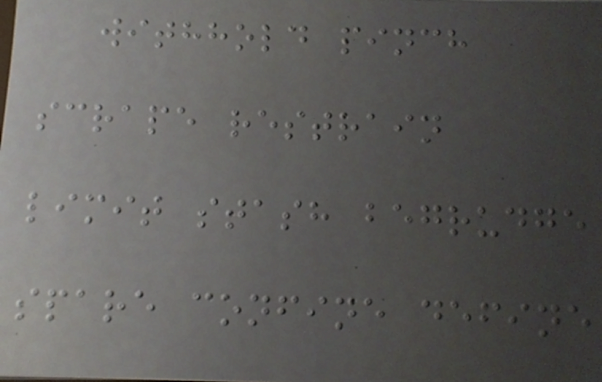withhold pinch
scrape restrain
limit stash begrudge
spare confine define
